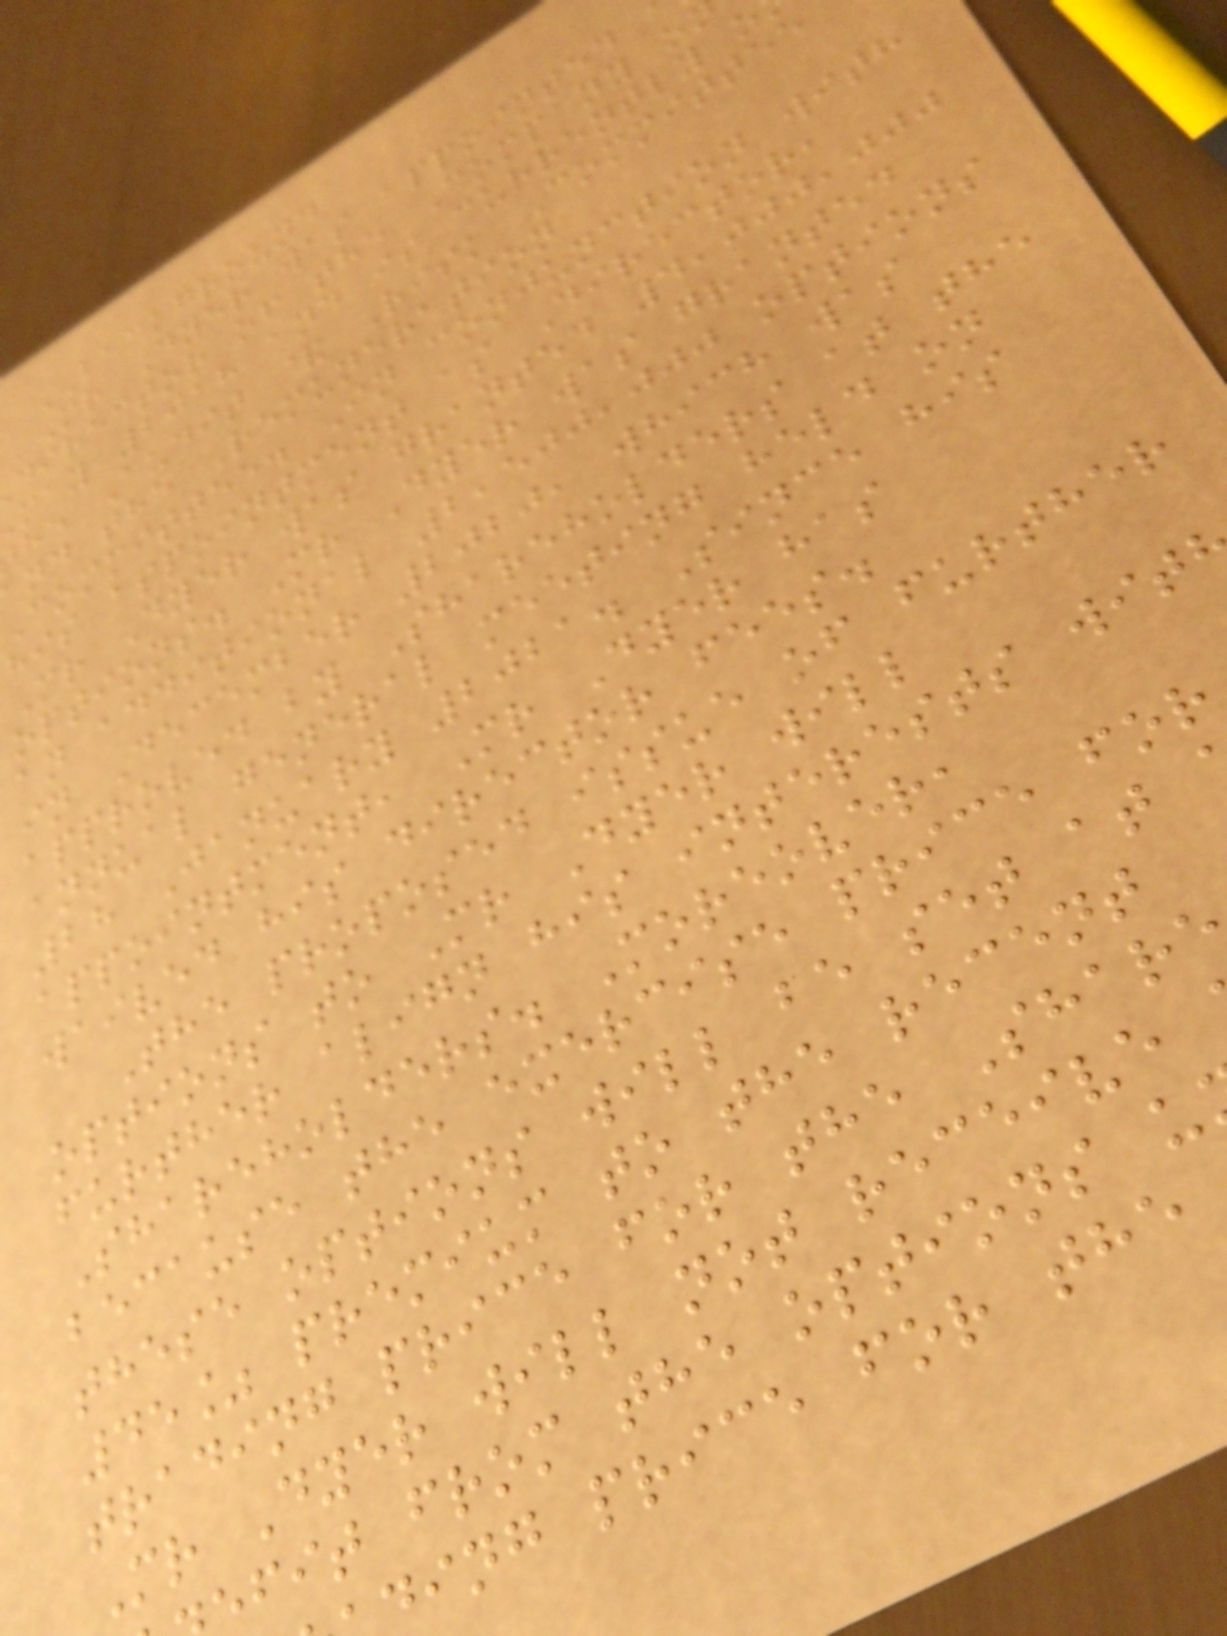BACKGROUND
Mr Dyer was appointed
director of the Company o
may 2018 and is currently o
he Audit & Risk Committee
nd the Remuneration
Committee. In conjunction with
his appointment as Director,
Mr Dyer was granted 4,000,000
options. Mr Dyer was granted
an additional 2,500,000 options
in December 2020, which was
approved by Shareholders at the
annual general meeting held on
28 January 2021. Since his
appointment, Mr Dyer has
waived his director fees.
The proposed issue of further
options to Mr Dyer will
further align his interests wit
Shareholders. Moreover,
because the exercise price for
these options will be set at
45% premium to the recent
trading price for the Shar
Mr Dyer will not receive
fit from the options u
ing price for the
